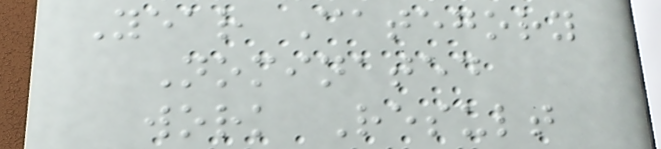Year Category
Nominated
work Result
